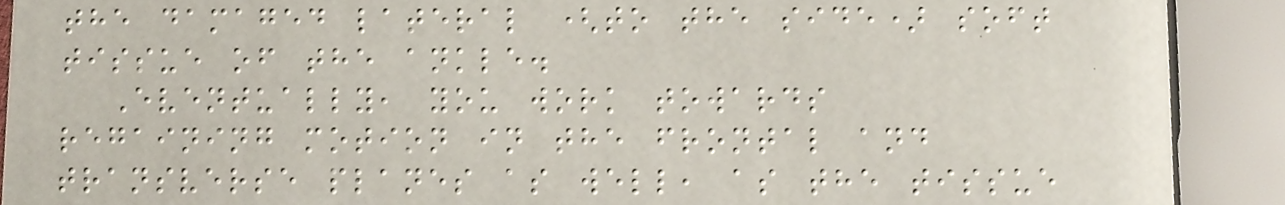the damaged lateral (to the side) soft
tissue of the ankle.
Eventually, you work towards
regaining motion in the frontal and
transverse planes as well, as the tissue
